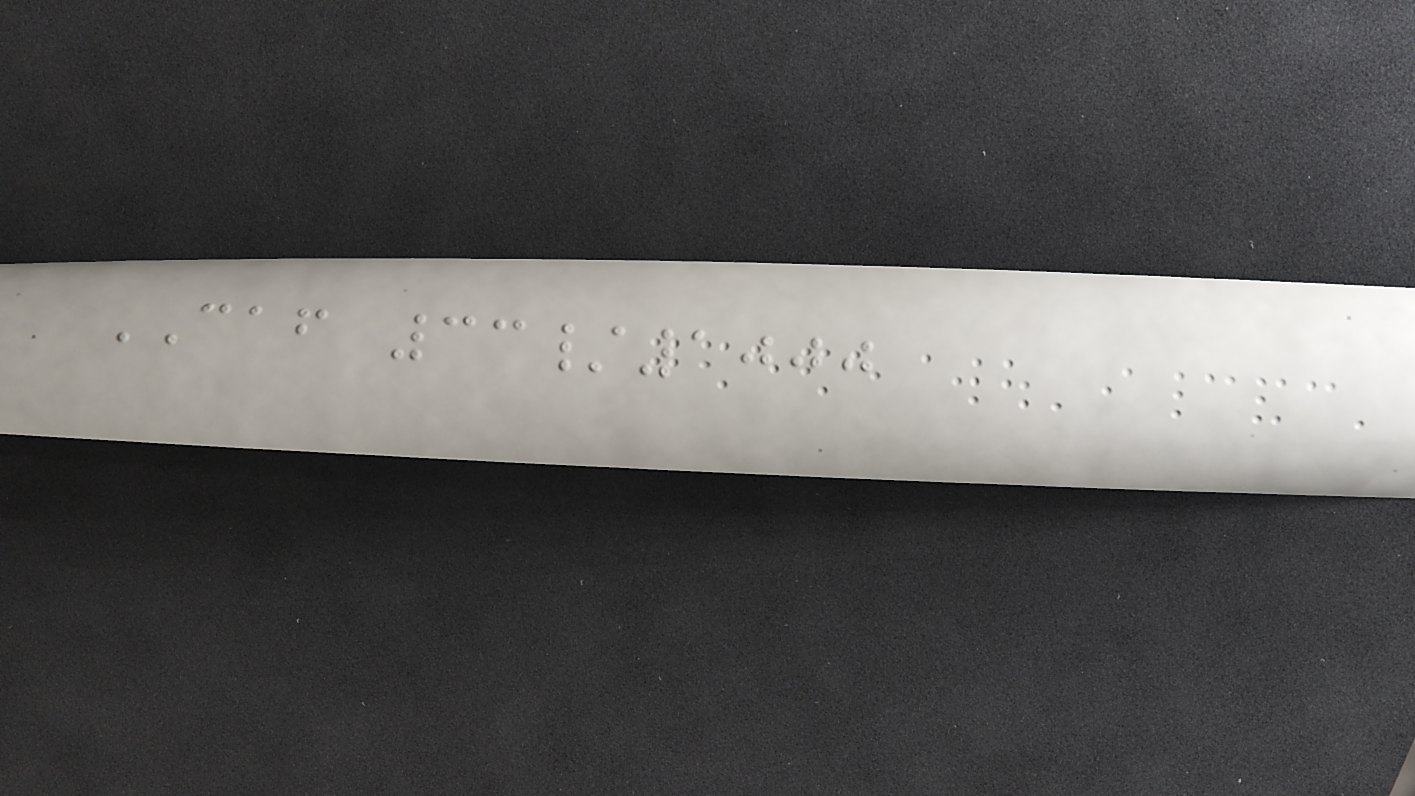CAF 33/1000
